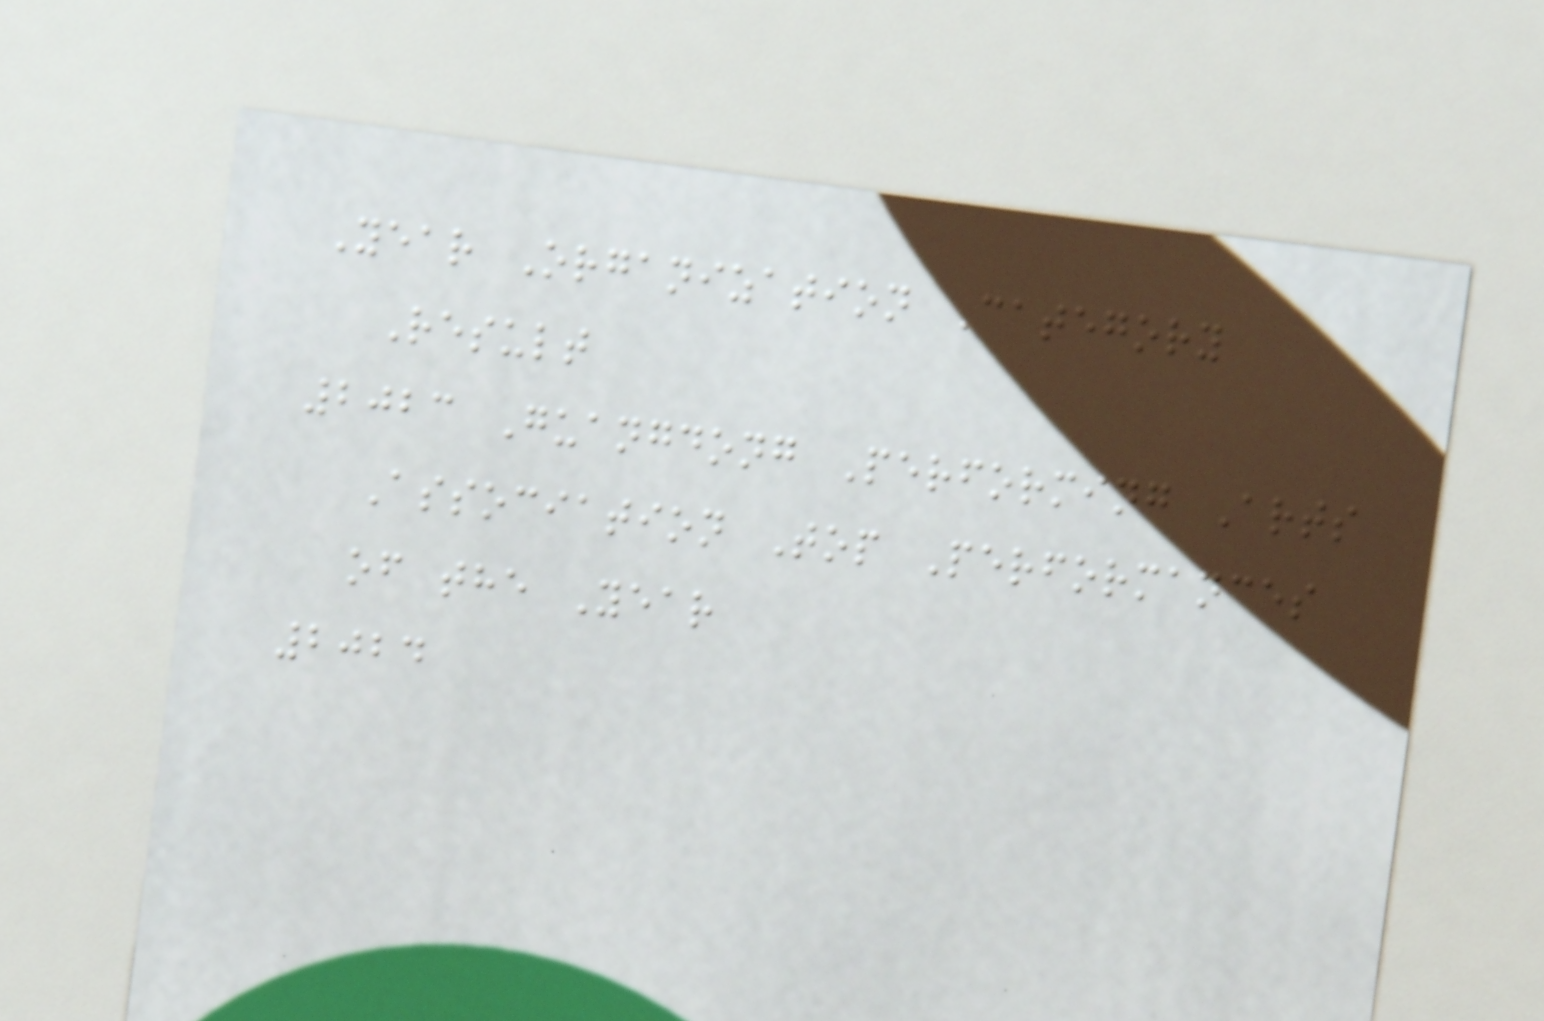Year Organization Category
Result
2023 Guangdong Performing Arts
Association Top Performances
of the Year
2024
